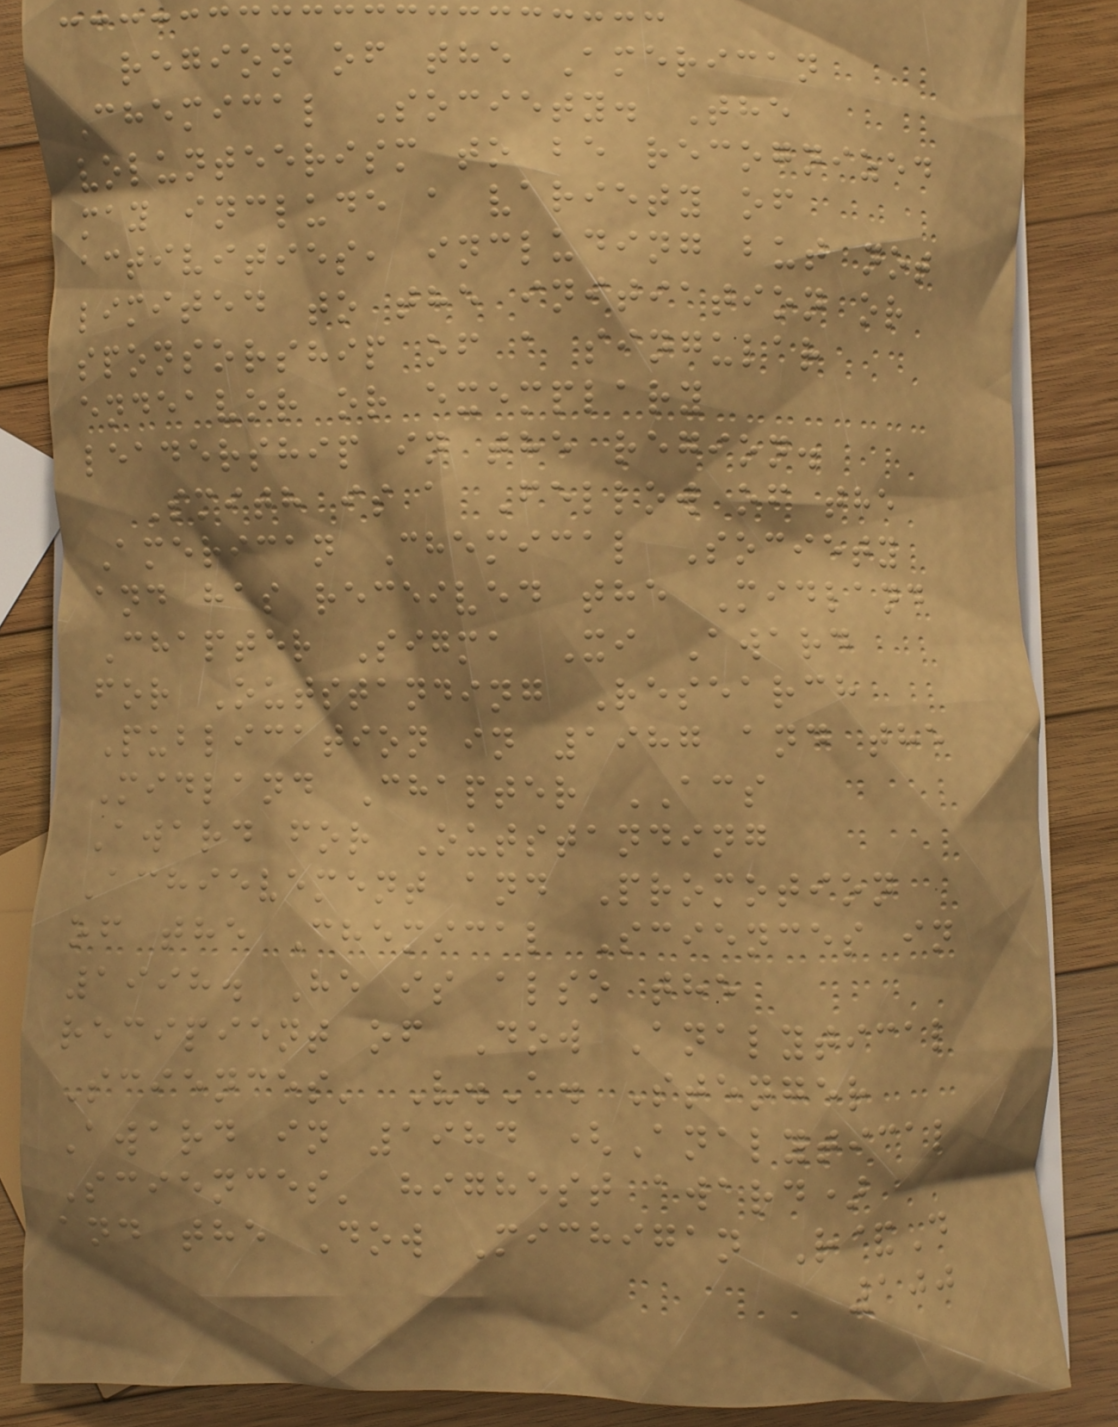region of the American
Chemical Society. The
volunteerism to be recognized
may include a variety of
activities, including but not
limited to the initiation or
sponsorship of a singular
endeavor or exemplary
leadership in the region.
Smith is a Fellow of the
American Chemical Society
and has received the Midland
Chapter Sigma Xi Award
for Outstanding Research
Publication in 1987 and the
Midland Chapter ACS
Award for Outstanding
Achievement and Promotion
of the Chemical Sciences in
1998. He is also the
recipient of Dow Analytical
Sciences' V.A. Stenger
Award in 1984 (Analytical
Sciences' highest award)
and the Dow Michigan R&D
100
